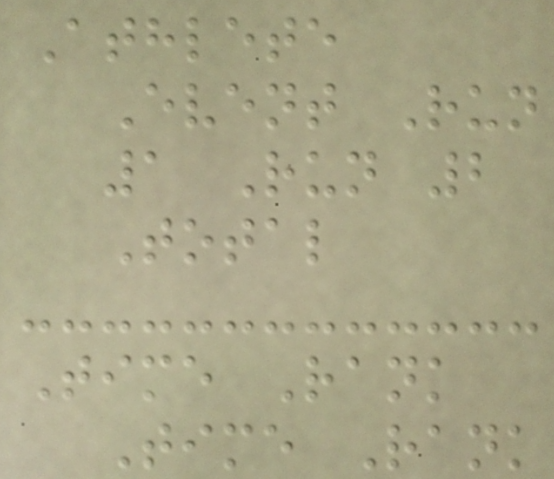Athlete
Event Run
1 Run 2
Total
Time Rank
Time Rank
